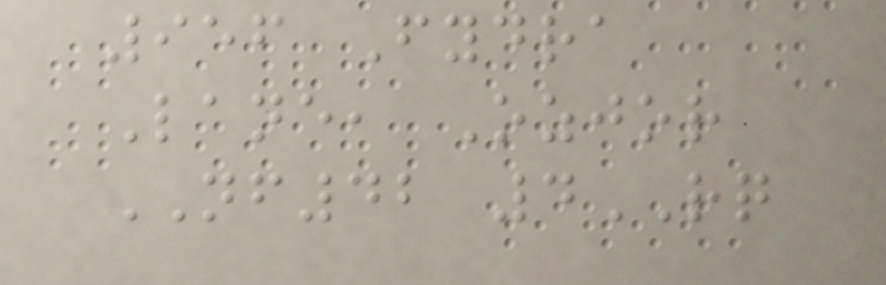956 Fydra
Lane, Ozjor
NF42 4RQ
